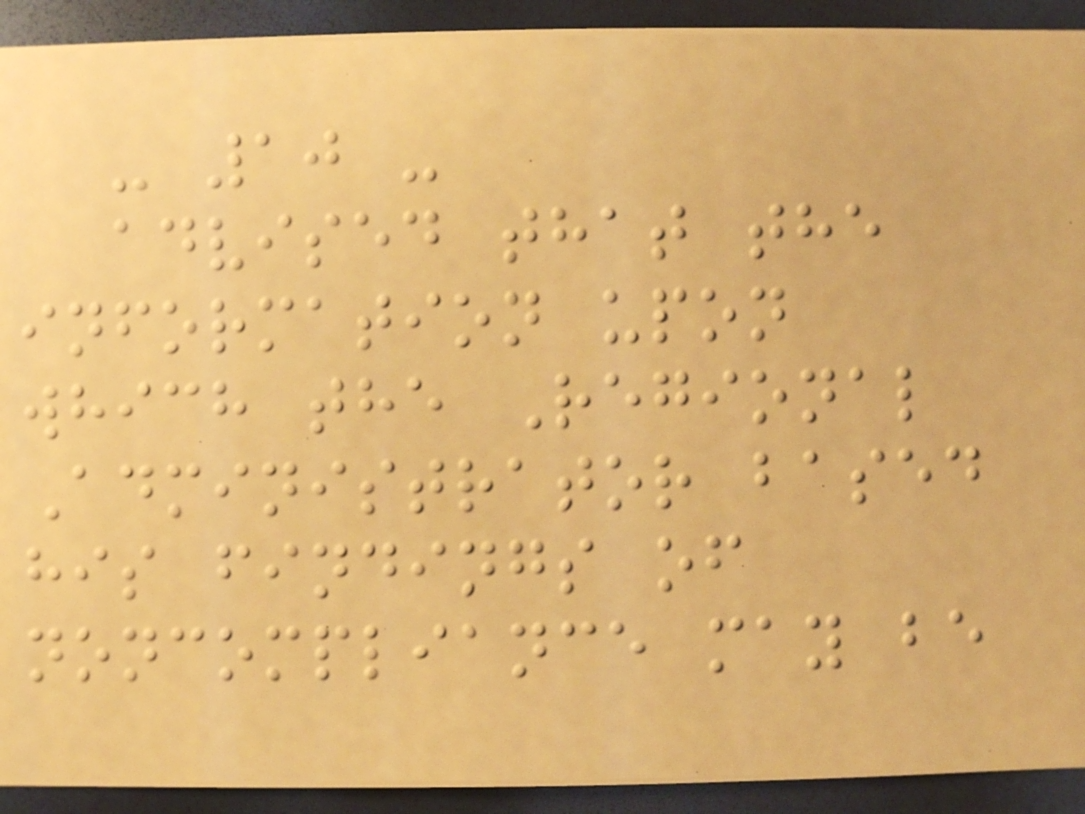- 10 -
advised that the
information upon
which the Regional
Administrator based
his findings of
noncompliance may be
